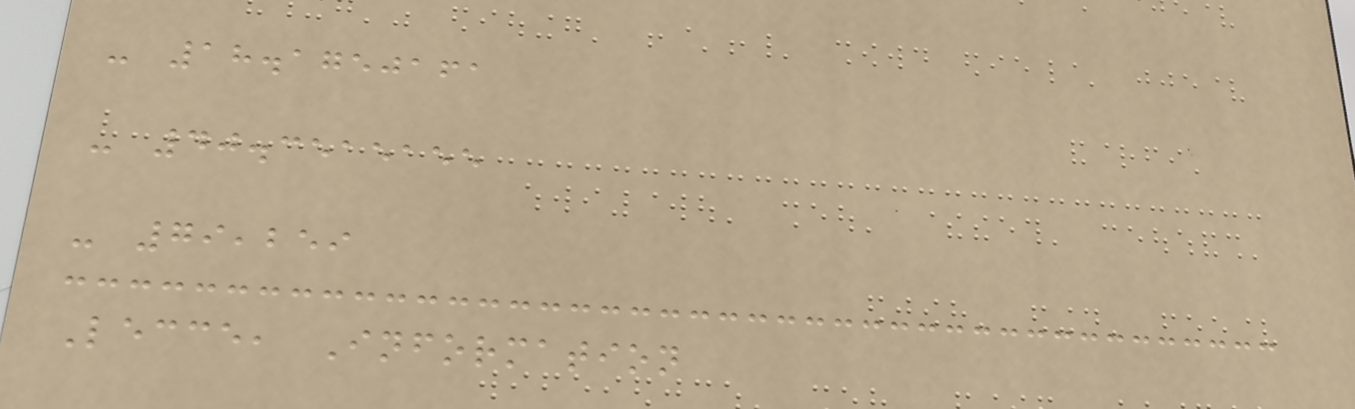- 18.1750161
- 40.3515155
- 79,259
Lecce, Information
